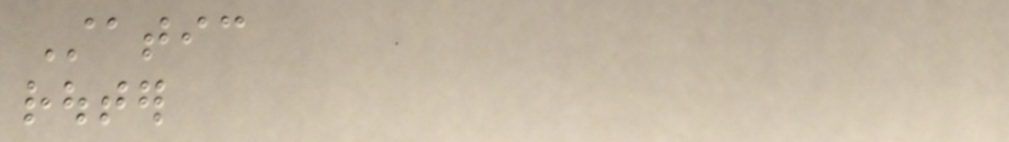Static
router
